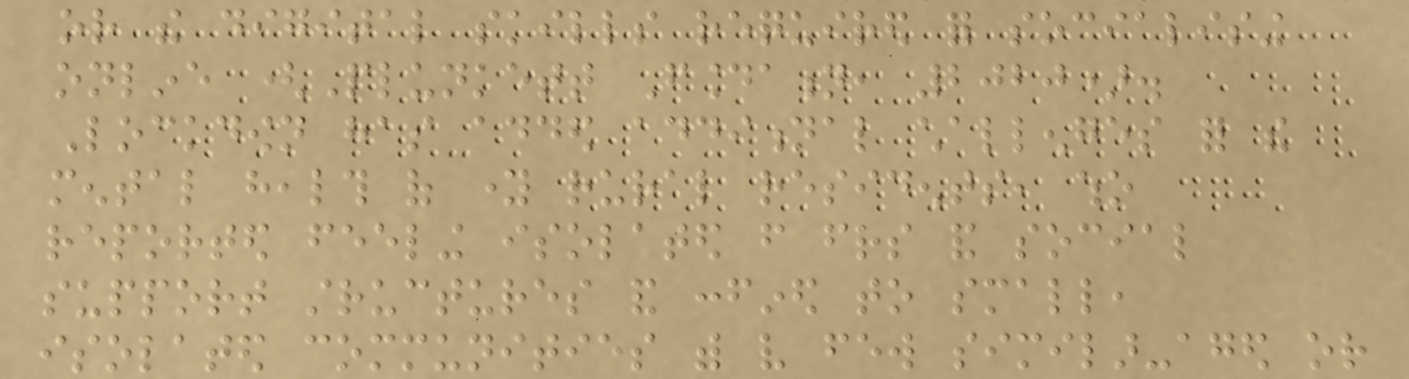or the digital skills required for socialising
online (Plunkett Foundation, 2020).
Lockdown has added additional challenges for the
mental health of young rural residents, who
reported feeling isolated from friends and social
support structures and confined to small,
isolated communities with very few similar-aged or
